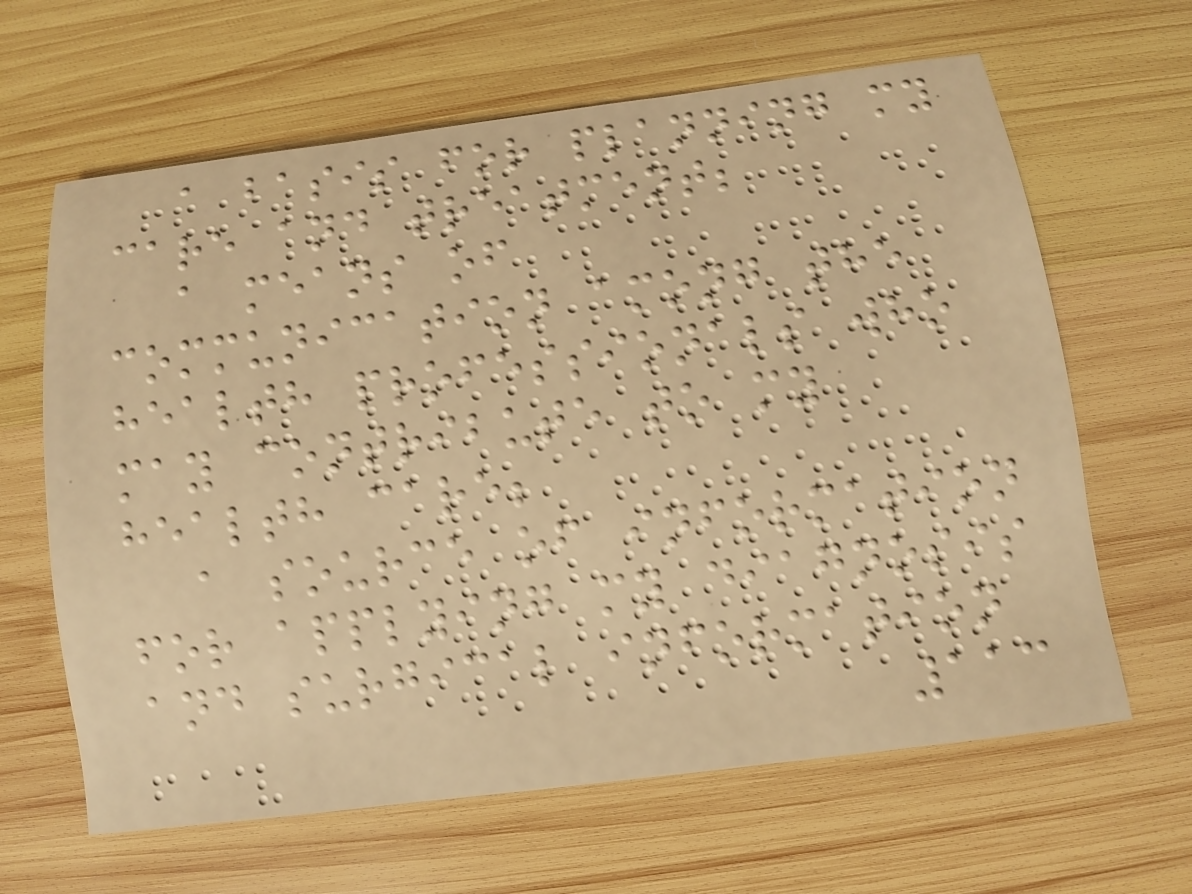a basis for planning my
care and treatment;
a means of
communication among the
health professionals who
may contribute to my
health care;
a source of information
for applying my diagnosis
and surgical information
113
